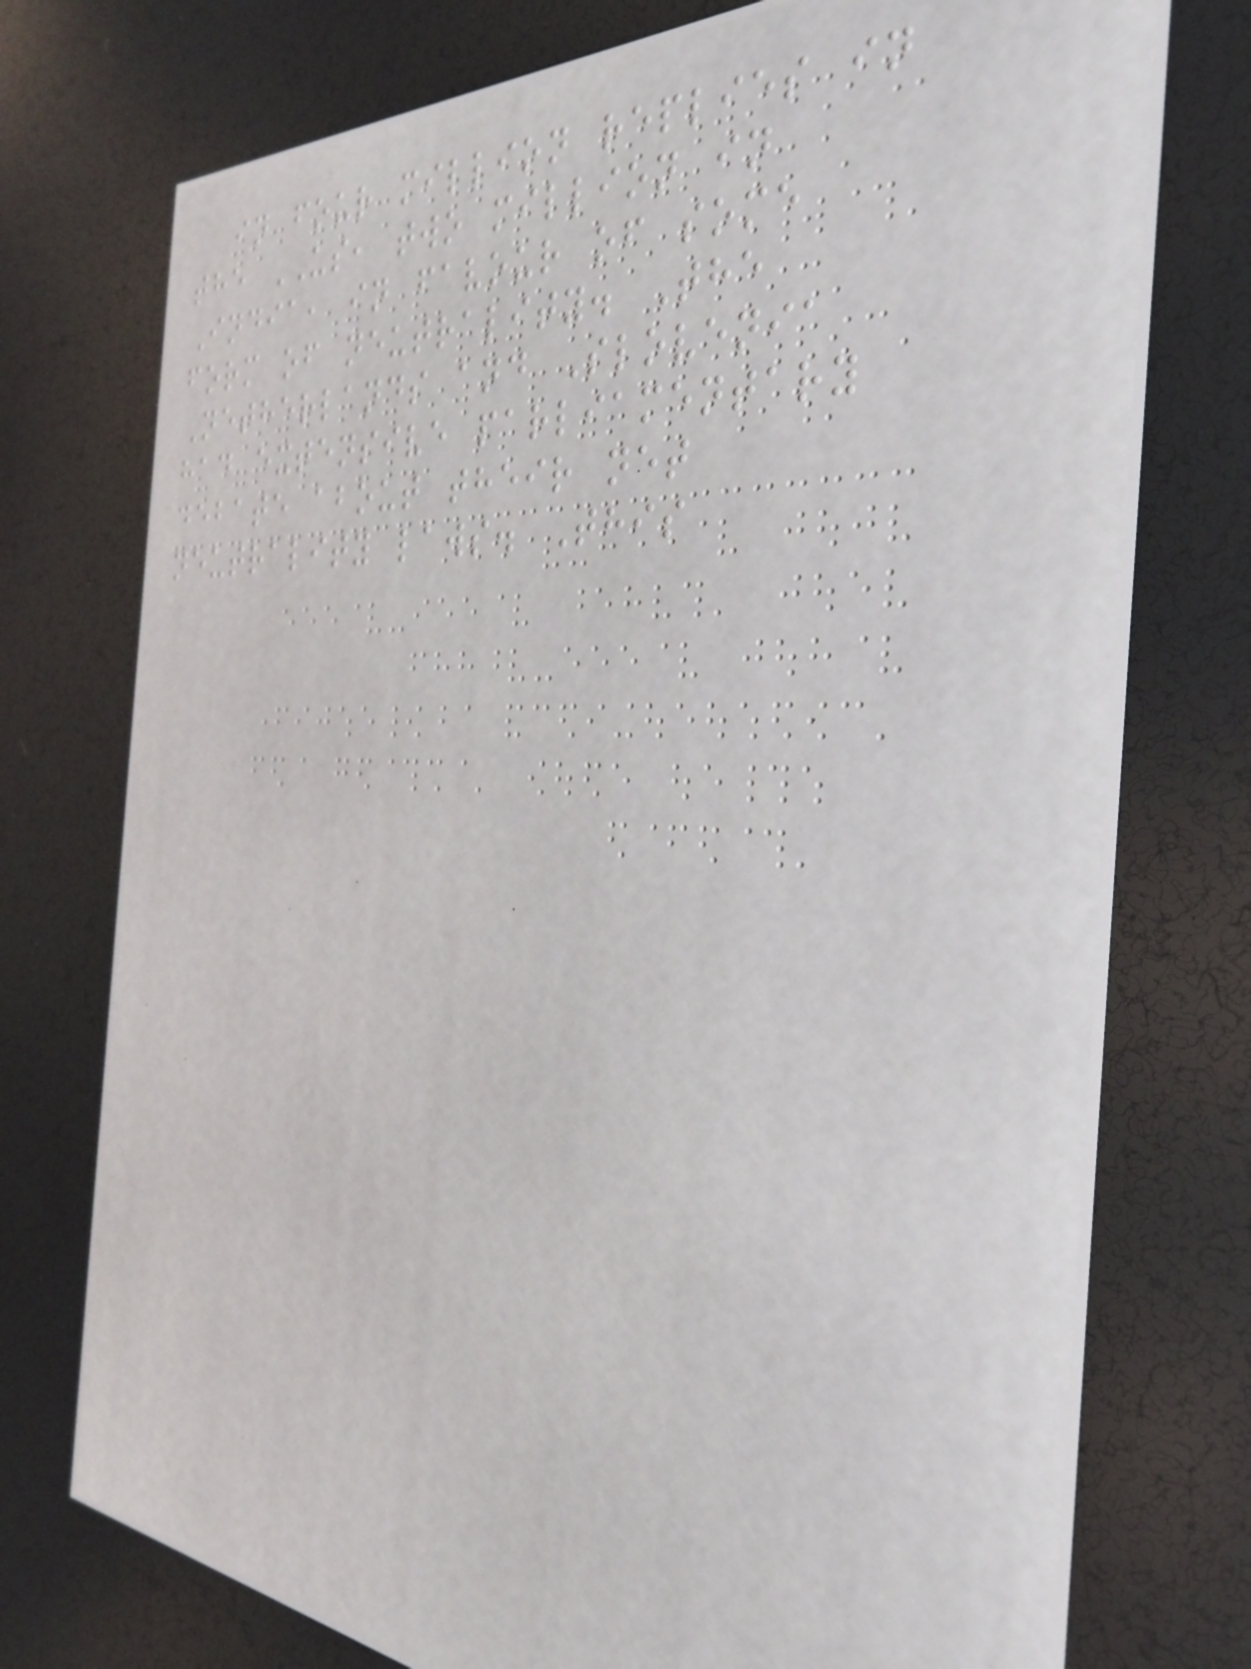in four million replies in
the US, two million in
India, in favour of some
form of neutrality. The
Netherlands and Slovenia
had extensive parliamentary
debate about their net
neutrality laws. This
